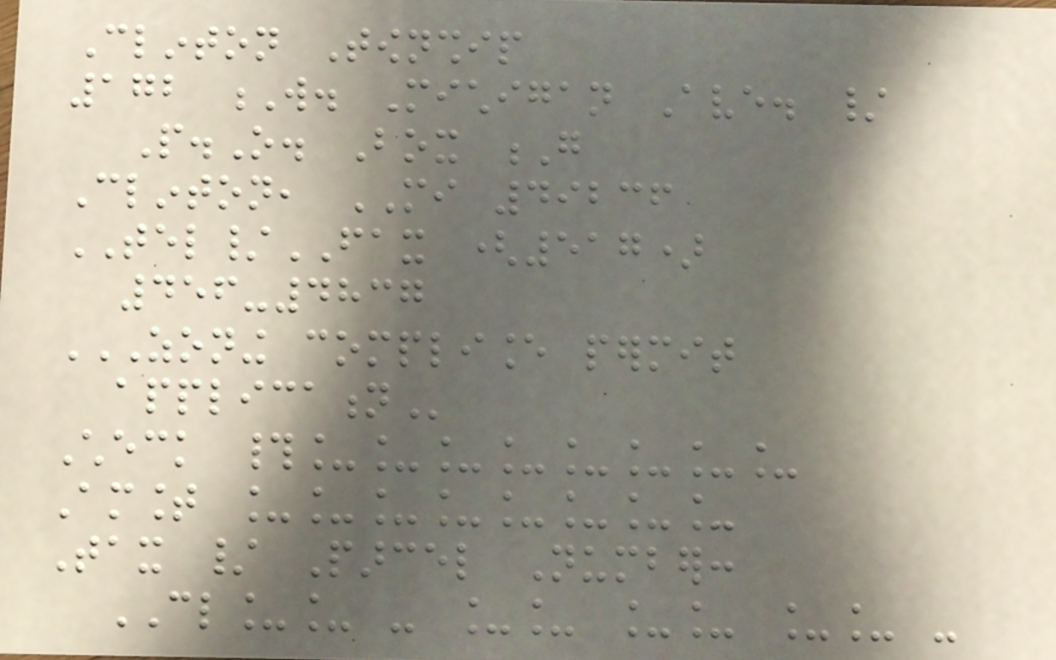Clinton Township
172 W. Michigan Ave. /
P.O. Box G
Clinton, MI 49236
TEL/FAX (517)
456-4837
ZONING COMPLIANCE PERMIT
APPLICATION
Check #________
Amount ________
Tax / Parcel Number:
CL__ - __ __ __ -
